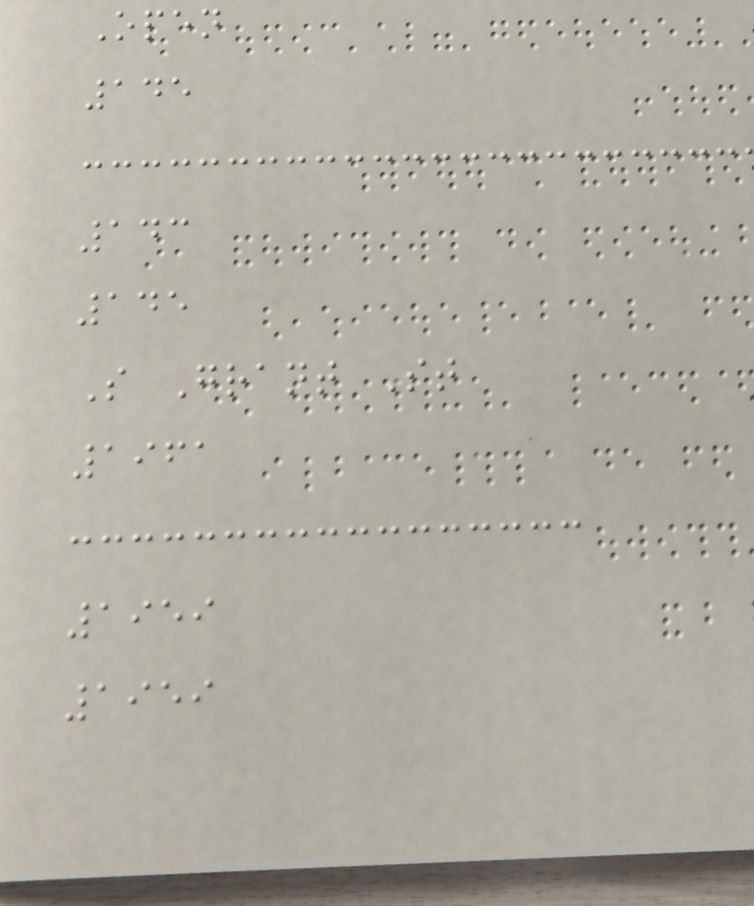Open
145
143
145
S Grant St
1961
1959
1959
